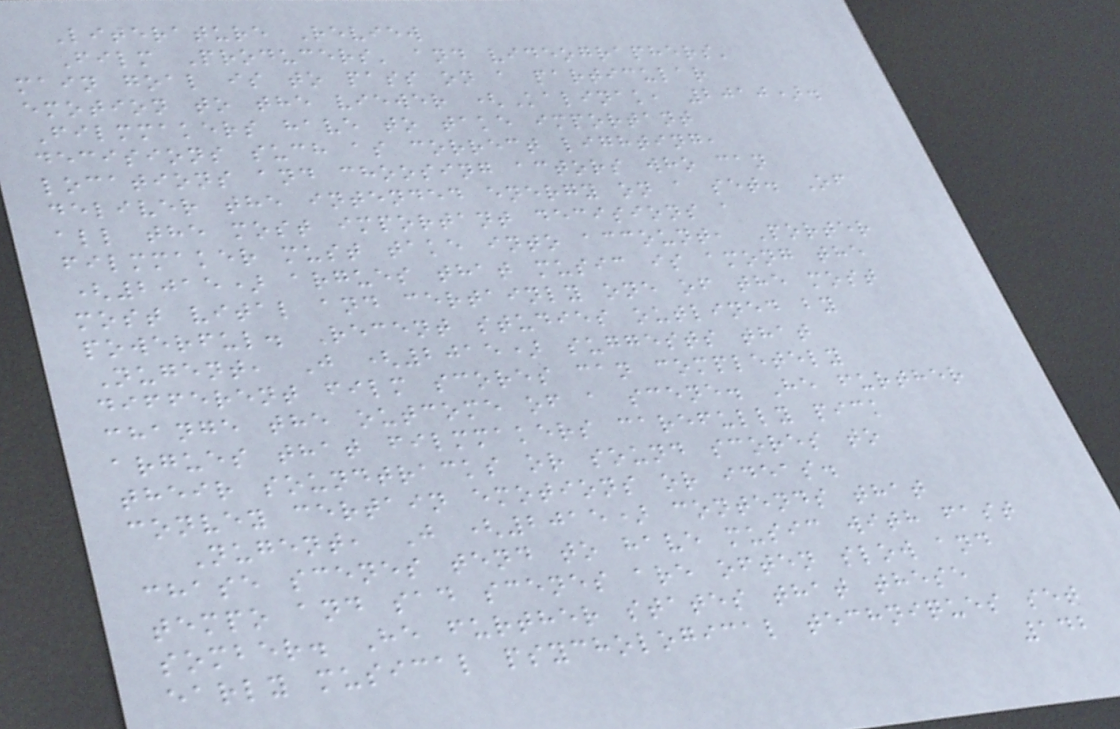Literature Review
Film Producers' and videographers'
main goal is to pass on a particular
emotion to the viewer (Kalinak, 2010).
Filmmakers have to take important
decisions such as correct lighting,
locations and choosing actors who can
deliver the intended energy on a set. Of
all the most important decisions a
filmmaker must take into account, Porter
(2015) argues that music is among the
most vital and certainly one of the most
powerful. Recent studies outlined by
Nugent, J (2015) suggests that
different film scores can completely
change the outcome of a scene. He further
argues that filmmakers carefully pick
their soundtracks or sound scores to
convey certain emotions or ideas.
Nugent, J (2015) contends that
chase scenes tend to have music with fast
tempo and sad scenes are often slow and
somber. He further states that these
early musical psychological techniques set
142
